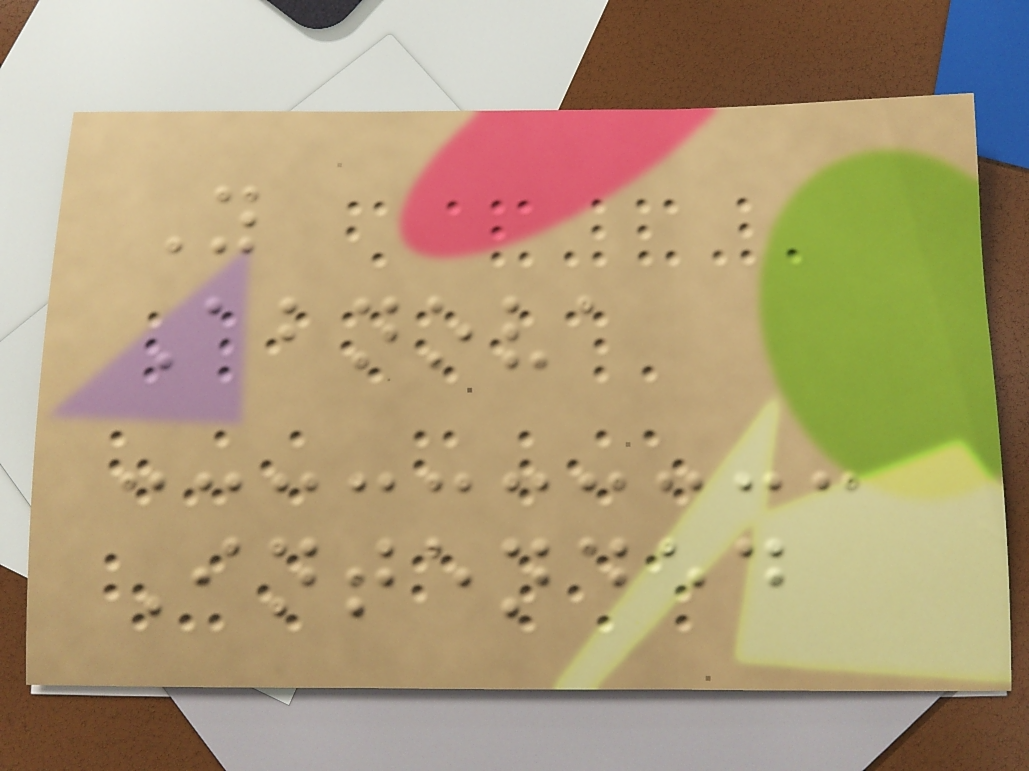Y
Abnova
Intended
